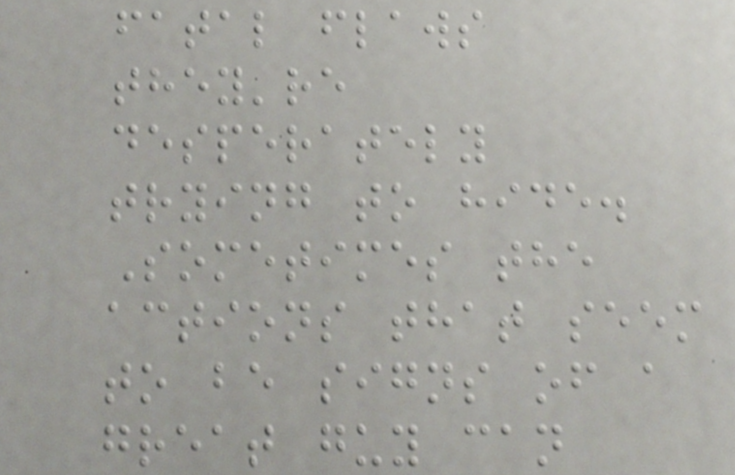fatal flaws
they're
desperately
trying to hide.
Sometimes the
actions that seem
to be signs of a
great guy can
